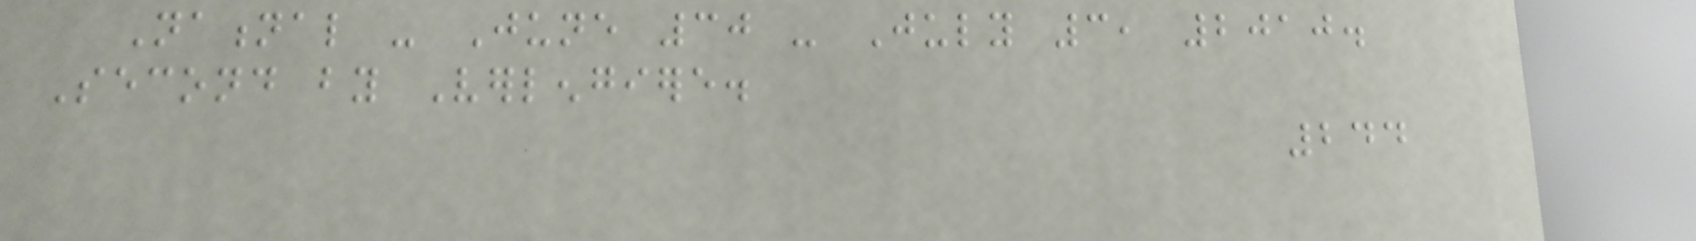National - June 30 - July 3, 2010.
Second by Verlengiere.
244
